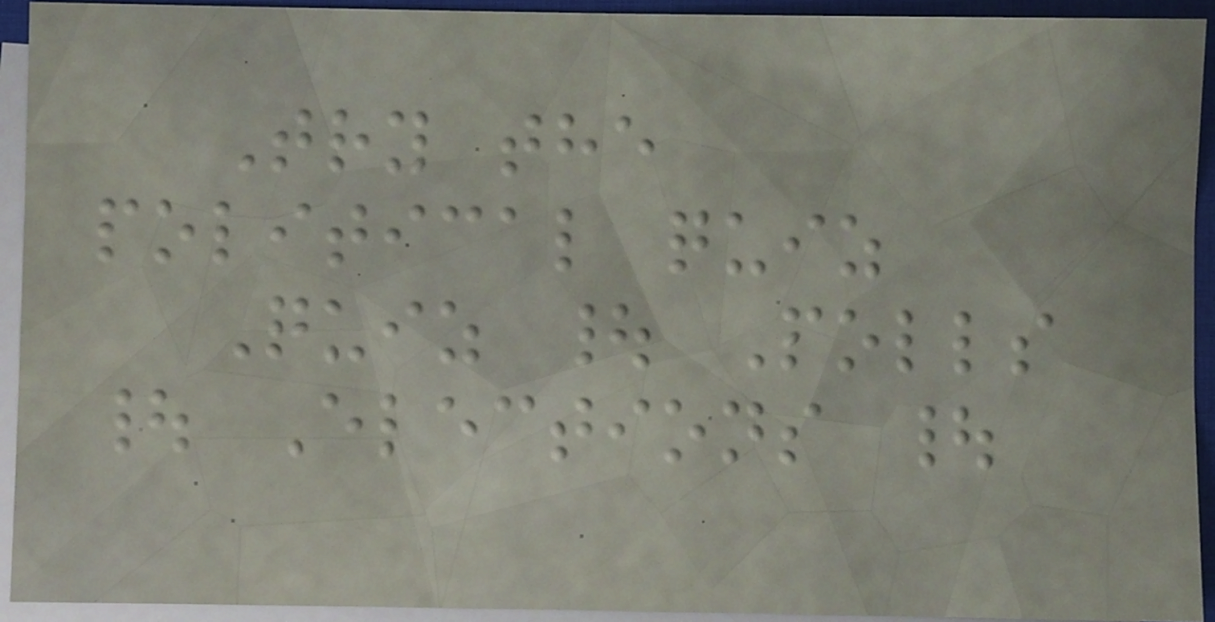Try the
political quiz
Quiz | Polls
| Elections |
